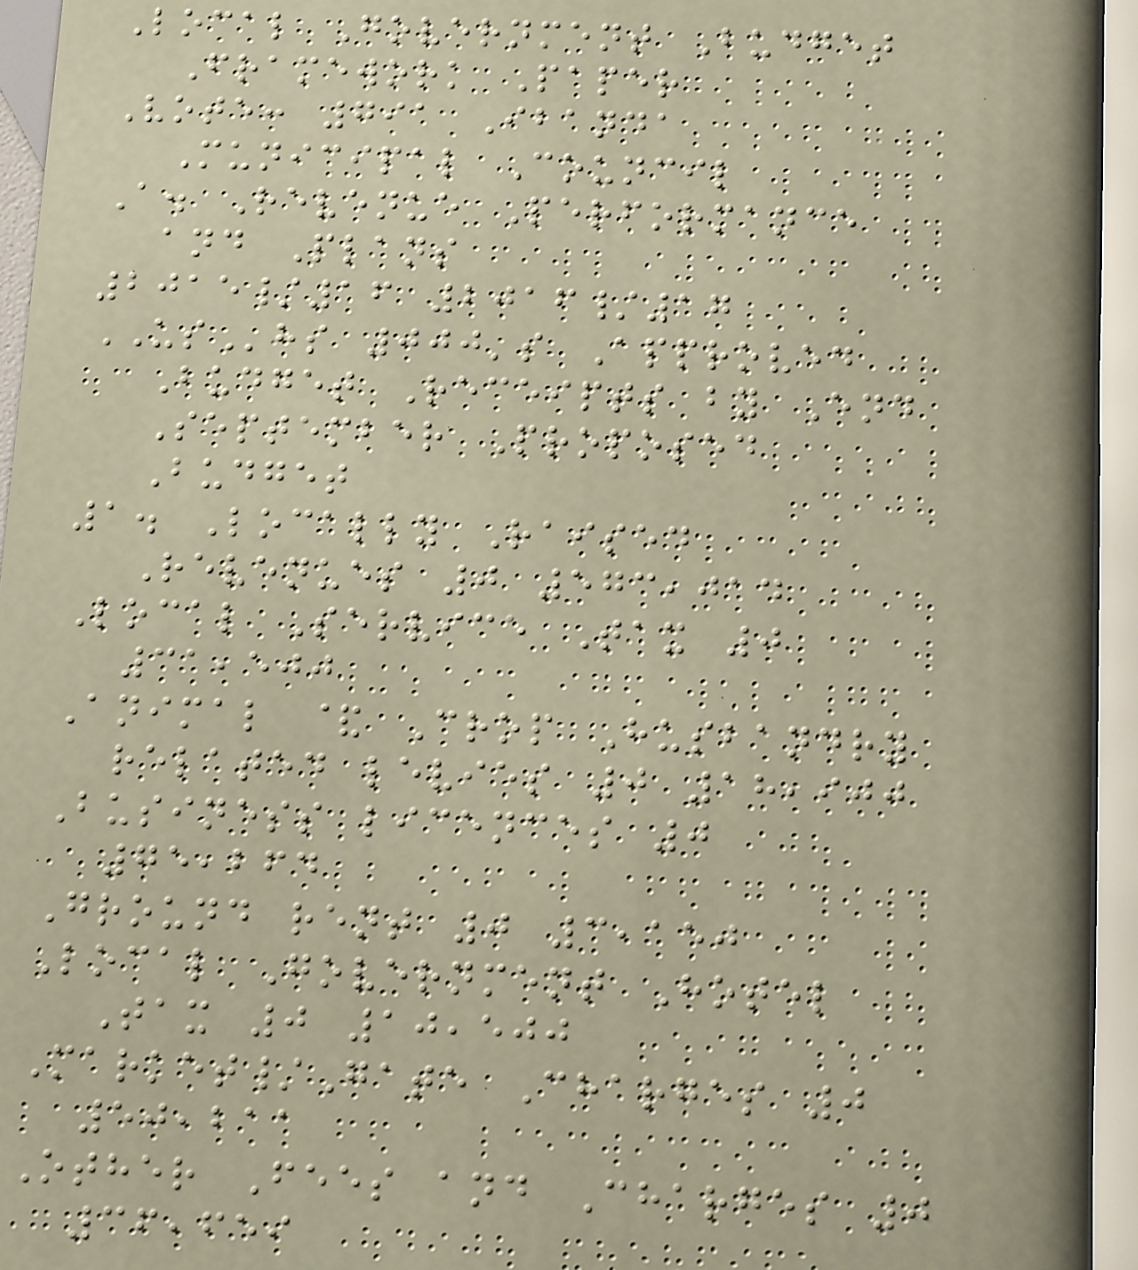Local Government Budget
Framework Paper
Vote: 791 Ibanda
Municipal Council
A. Revenue Performance
and Plans
2015/16 2016/17
UShs 000's Approved
Budget Receipts by End
September Proposed
Budget
1. Locally Raised
Revenues 0 573,014
Local Service Tax 0
31,500
Animal & Crop Husbandry
related levies 0 18,900
Business licences 0
75,264
Ground rent 0 3,150
Local Government Hotel
Tax 0 10,500
Market/Gate Charges 0
50,211
Other Fees and Charges 0
36,659
